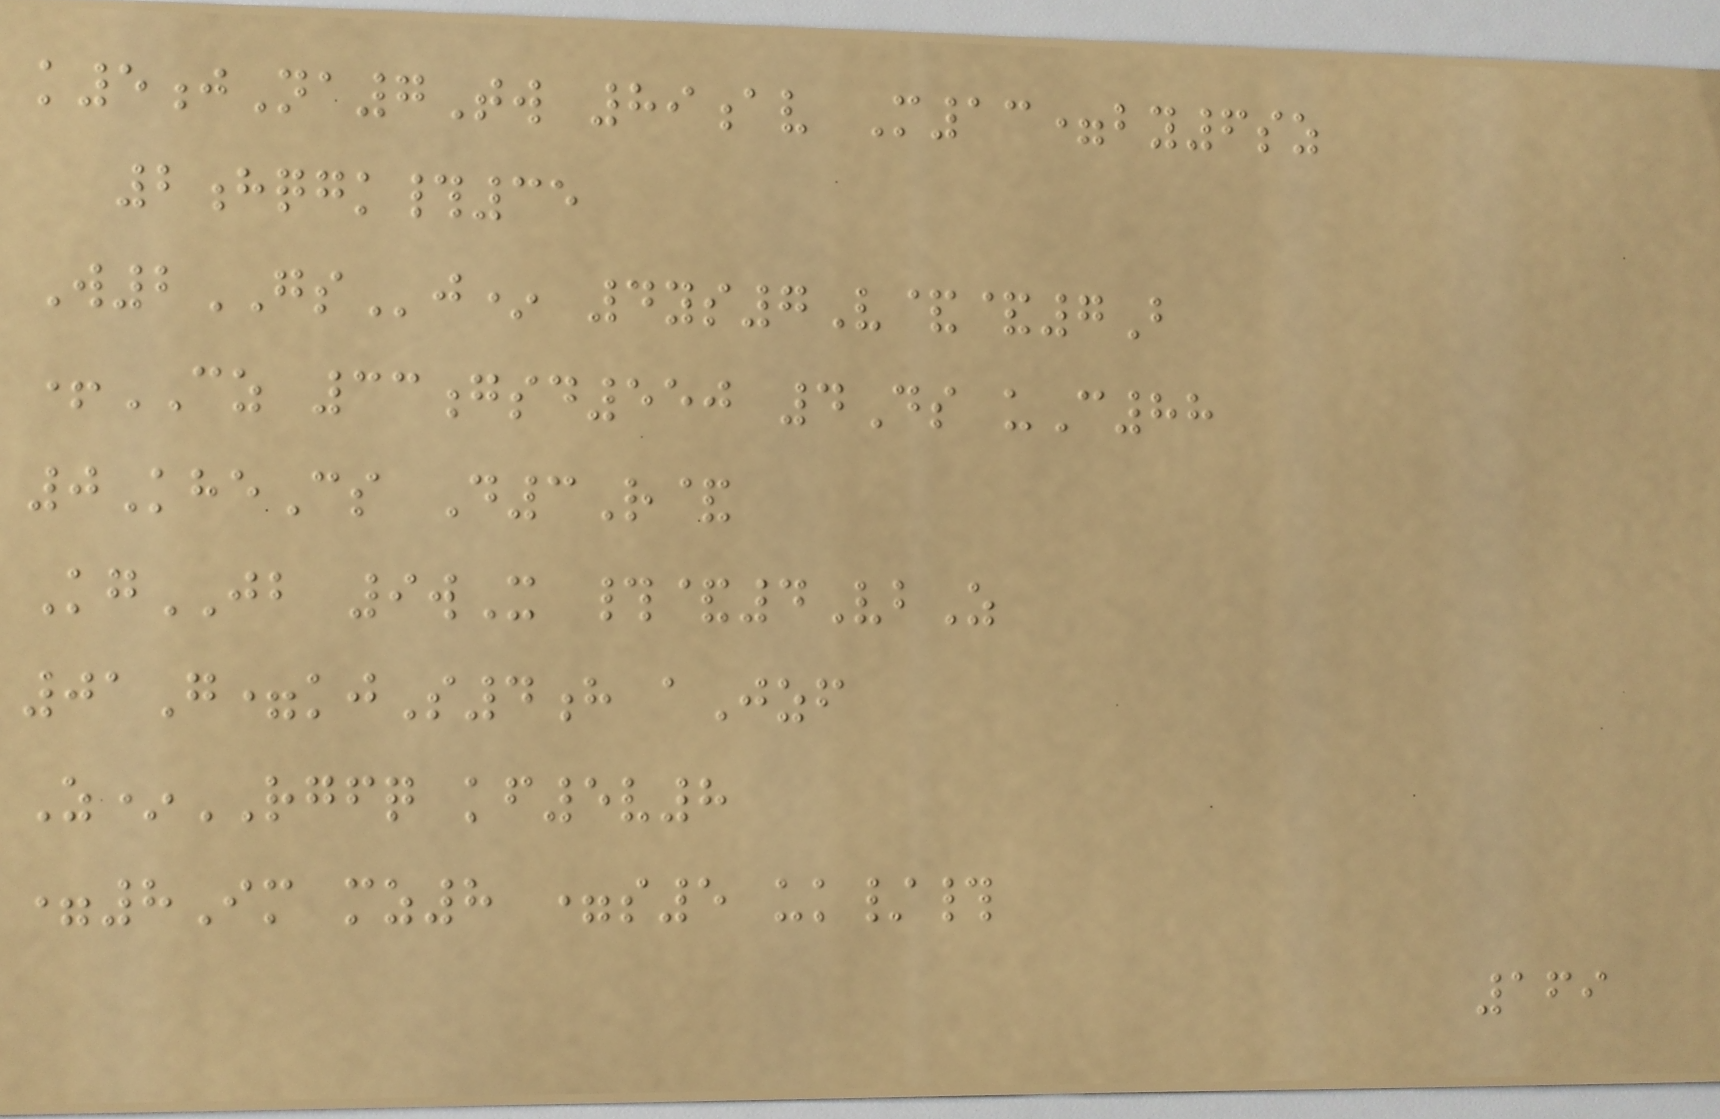k5jNa7Tw 89av M13=by6sz
2hqgk#35
W2GSj* 4ys7V&&7B
+CZ 33gsd550 4Ds uC88
0KheCs D3R&
KgJB 9wX #&4VbZ
01G=kjS4h aJzf
Z*RGFQ kf5v8
=8Im mz8 =s5 uk/#
169
